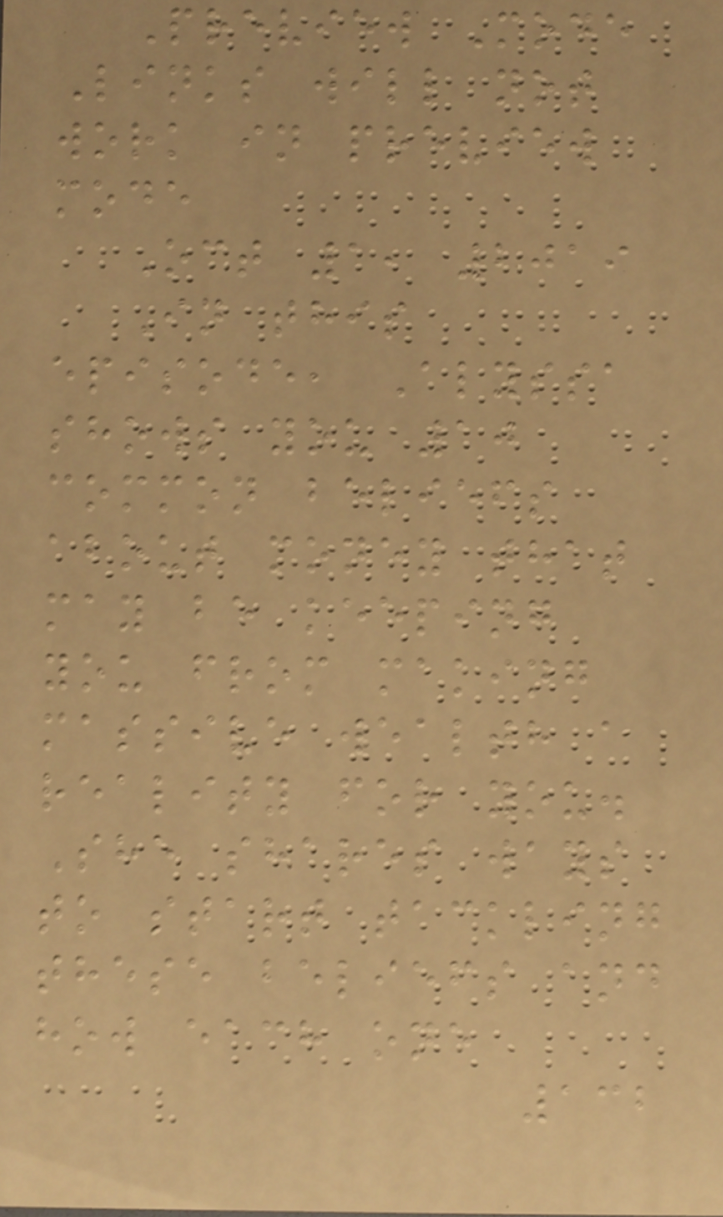Preview Mode
Links will not
work in preview
mode
Oct 1, 2019
In this
episode, Alyssa
shows you 10
common beliefs
about money that
may be keeping
you from making
massive wealth a
reality for you.
She shares ways
to start tackling
these beliefs and
how each one
132
